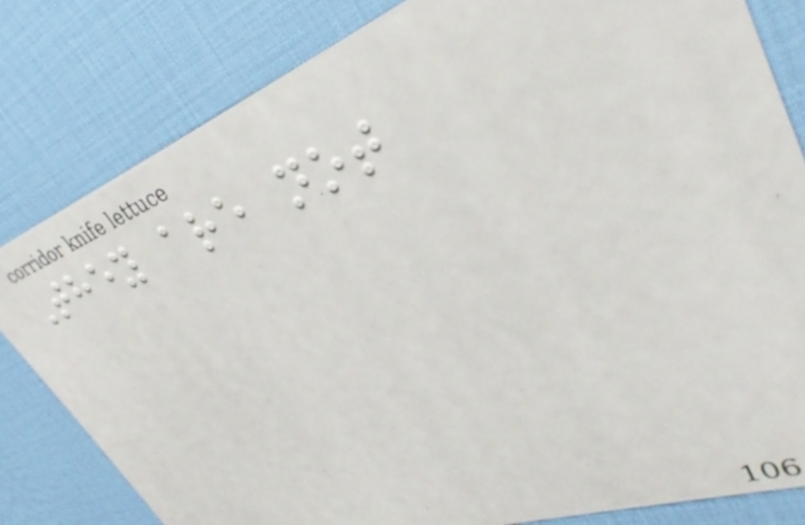They are not
